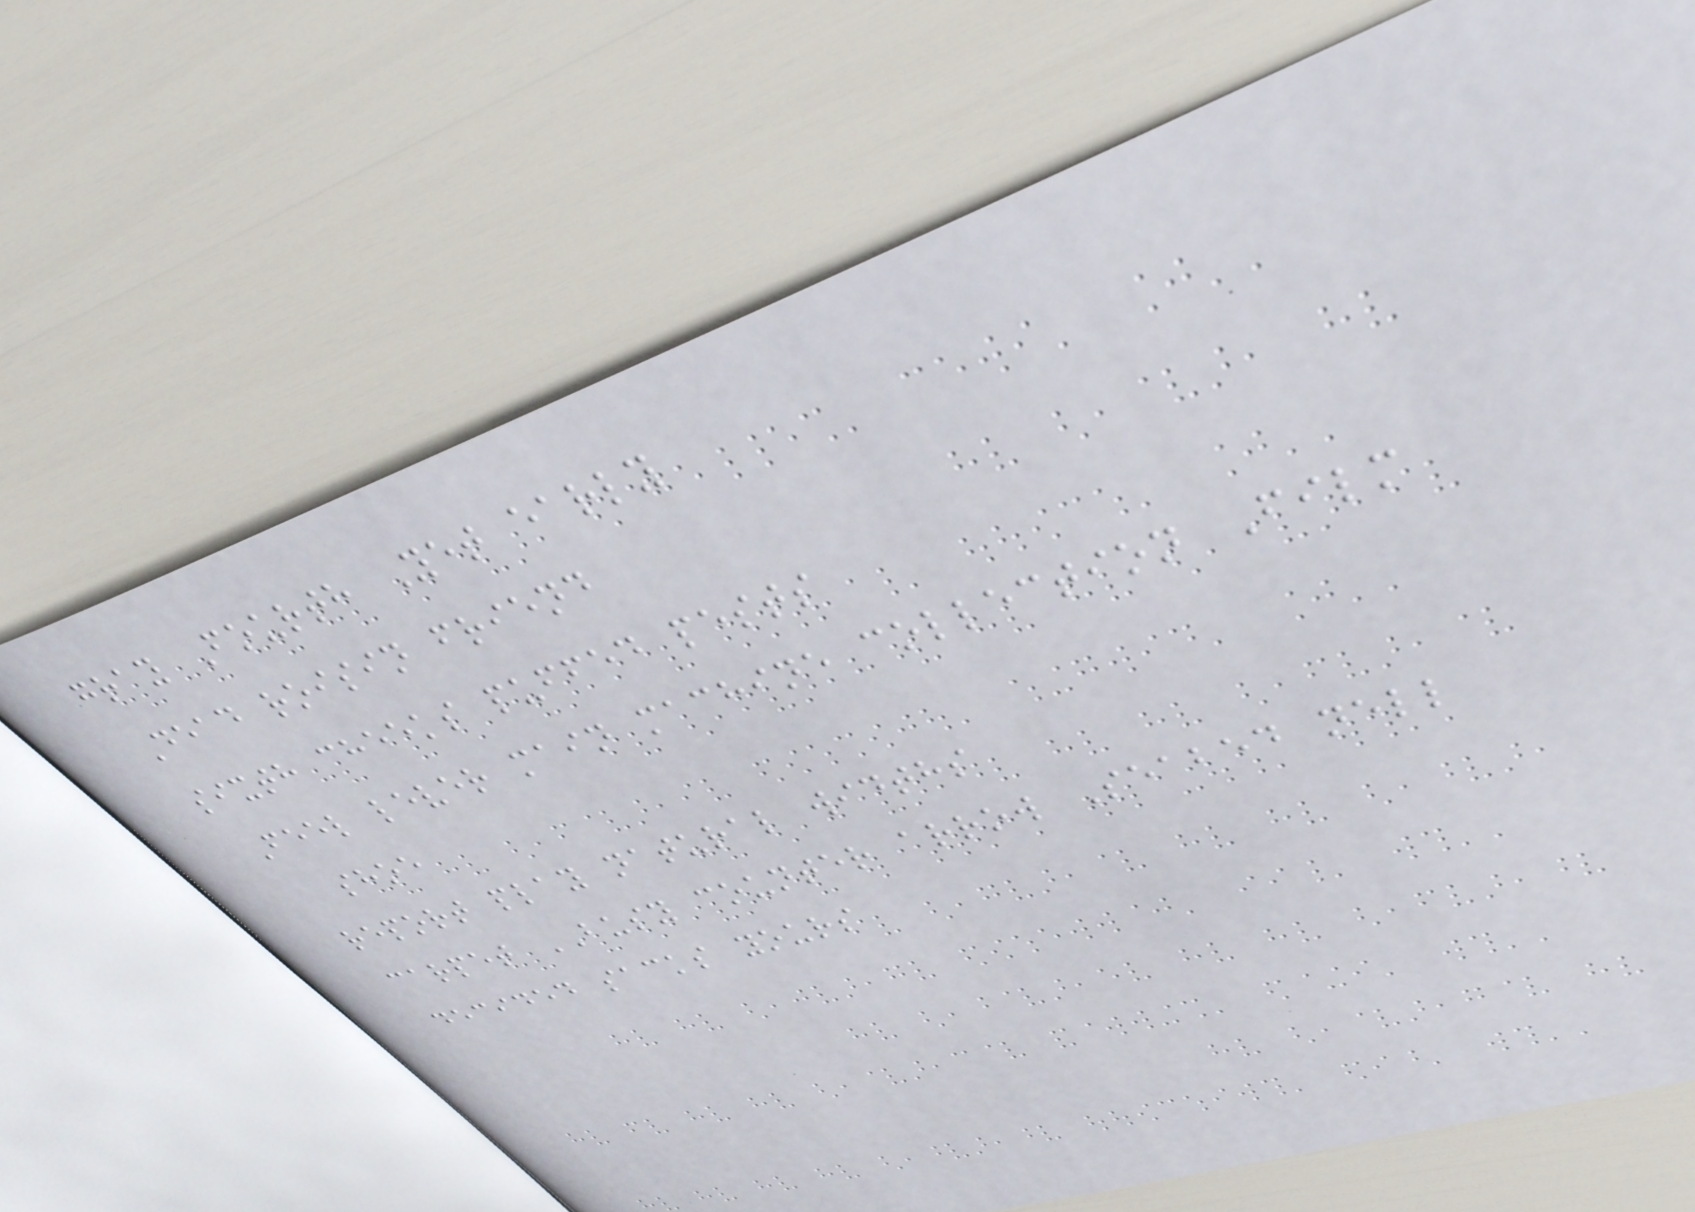gray Fourth Yet early
Dead roisin friend
sixth cheeks puffed pests
Feel lever main machine collection Film
shoe
report play natural widths
carpet BUSY counter arrow Seabed nell
decided sacks yours
